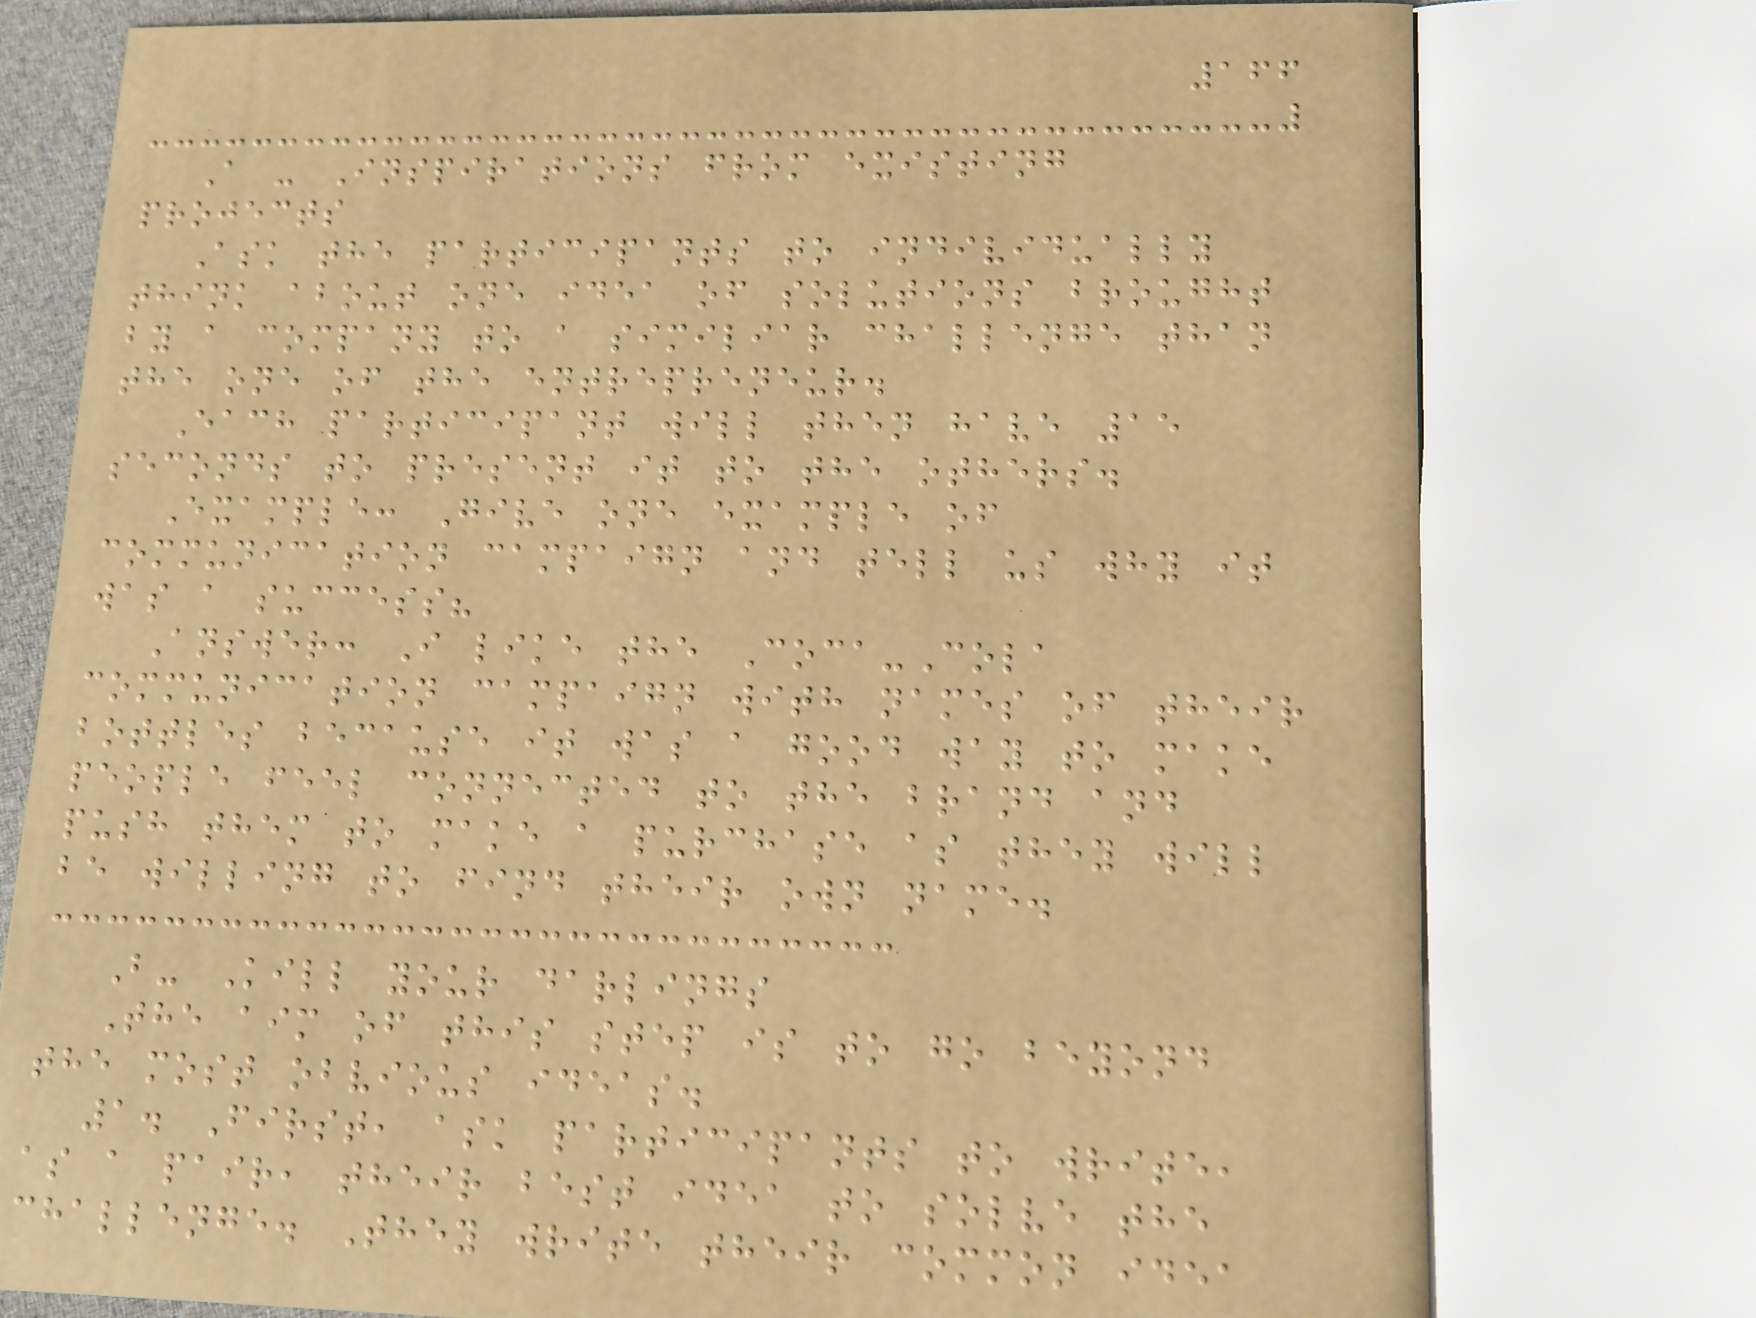166
A - Inspirations from existing
projects
Ask the participants to individually
think about one idea of solutions brought
by a company to a similiar challenge than
the one of the entrepreneur.
Each participant will then have 15
seconds to present it to the others.
Example: Give one example of
communication campaign and tell us why it
was a success?
Answer: I like the Coca-Cola
communication campaign with names of their
bottles because it was a good way to make
people feel connected to the brand and
push them to make a purchase as they will
be willing to find their own name.
B- Kill your darlings
The aim of this step is to go beyond
the most obvious ideas.
1. First, ask participants to write,
as a pair, their best idea to solve the
challenge. They write their common idea
